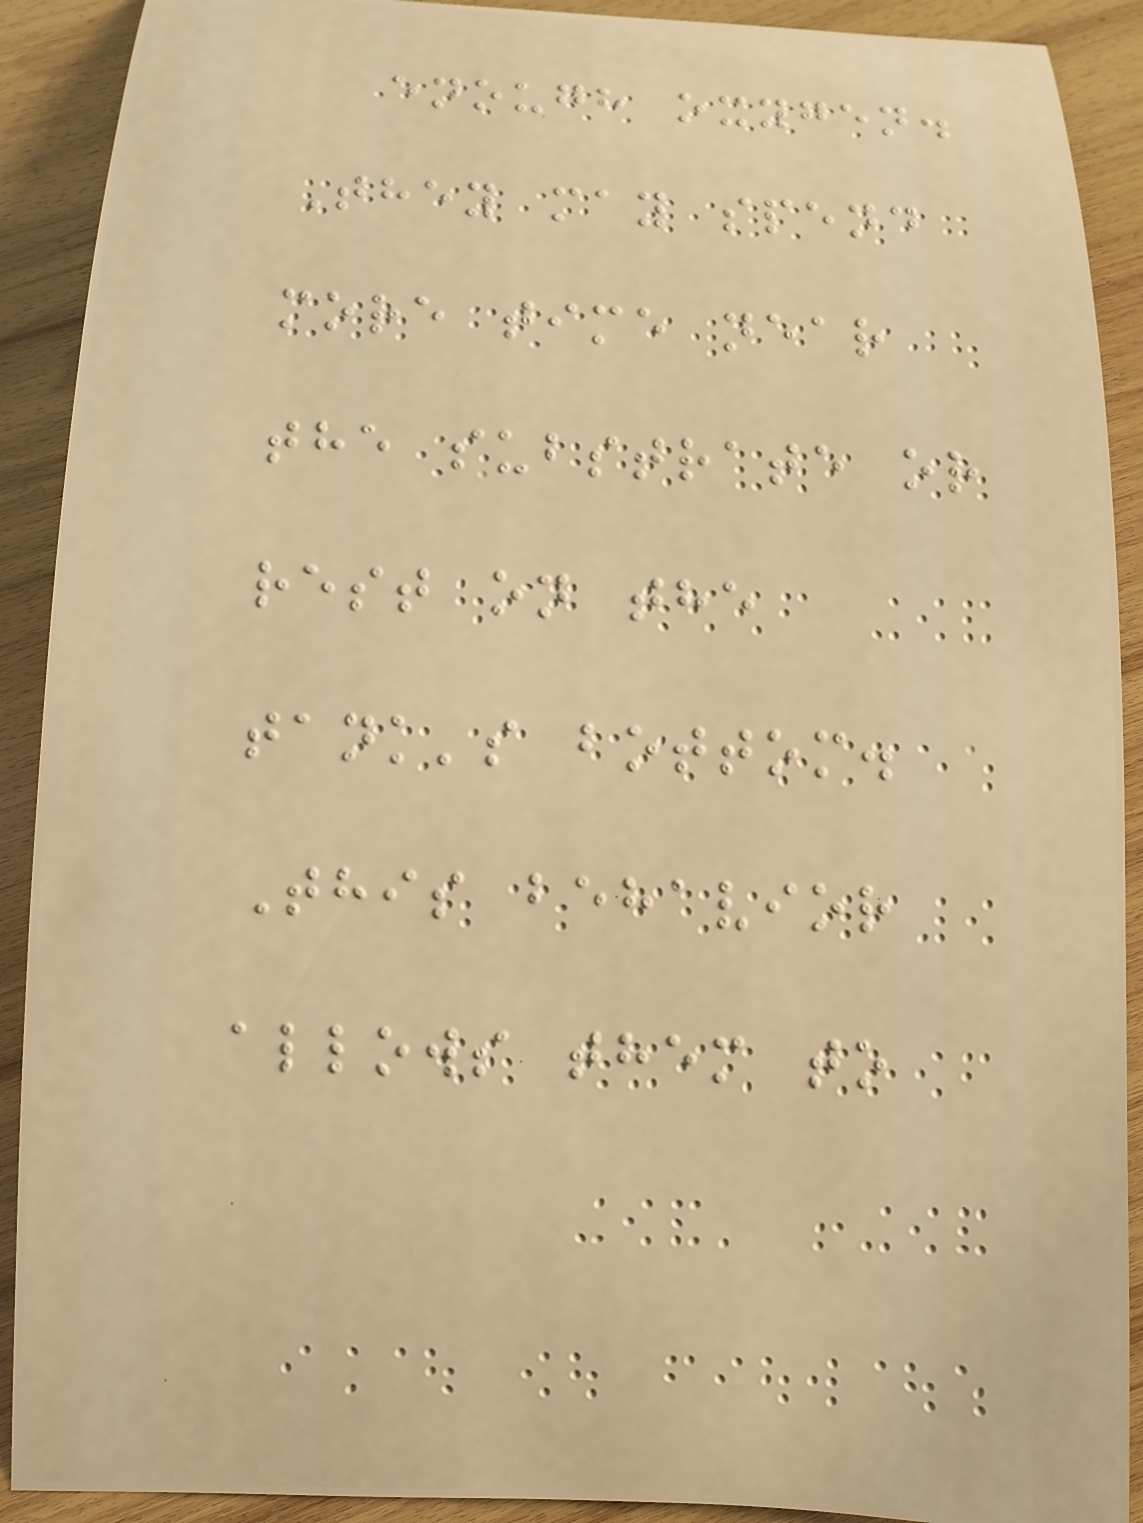enough oxygen.
They may spend
more time near
the substrate or
rest on the
tank's bottom.
This behavior
allows them to
